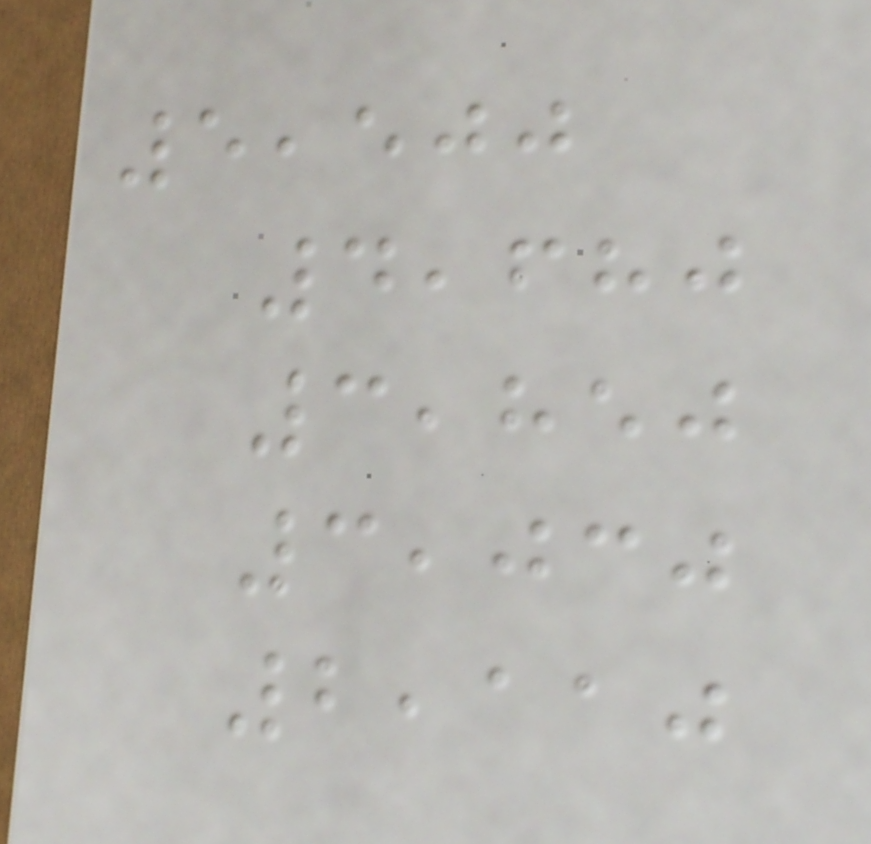5,500
4,680
3,850
3,030
2,110
